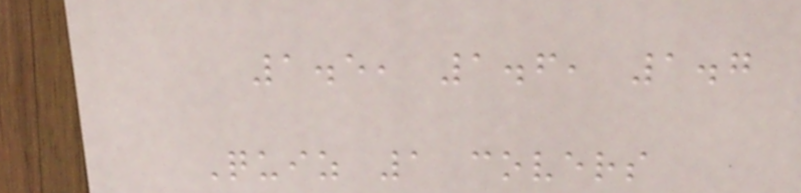1.5, 1.6, 1.7
Quiz 1 covers
